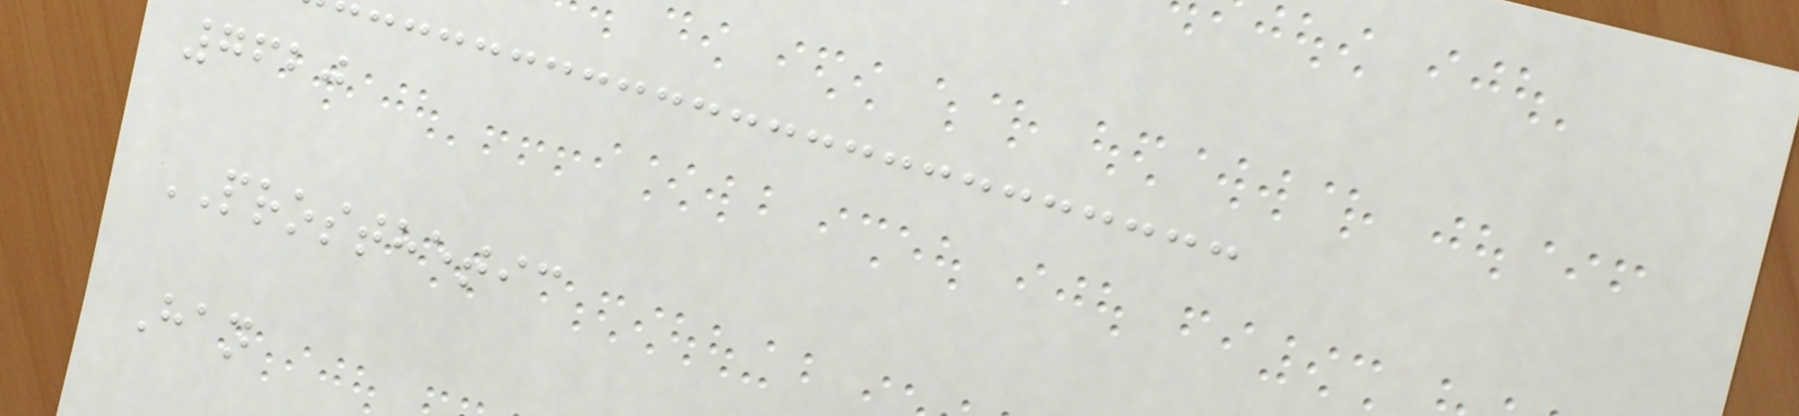7620
PROSTHETIC
Han
